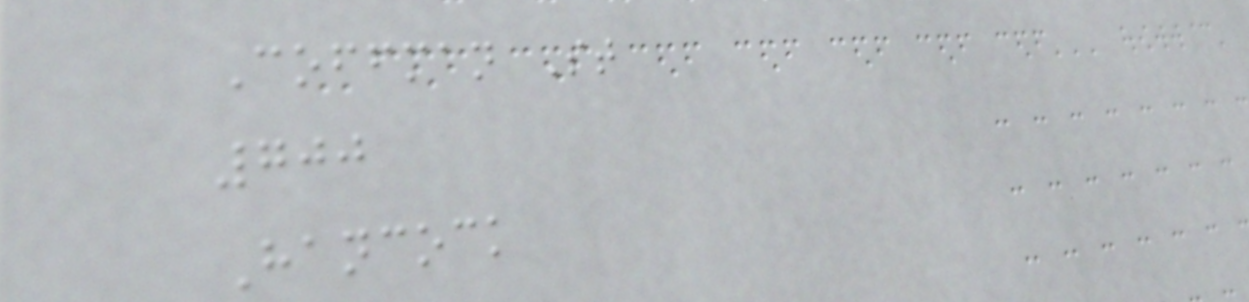Coffman St
700
Hancock
